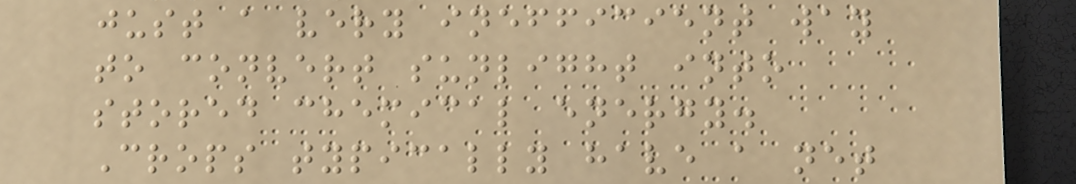just a very inefficient way
to convert sunlight into
stored chemical energy.
Crops typically have a net
